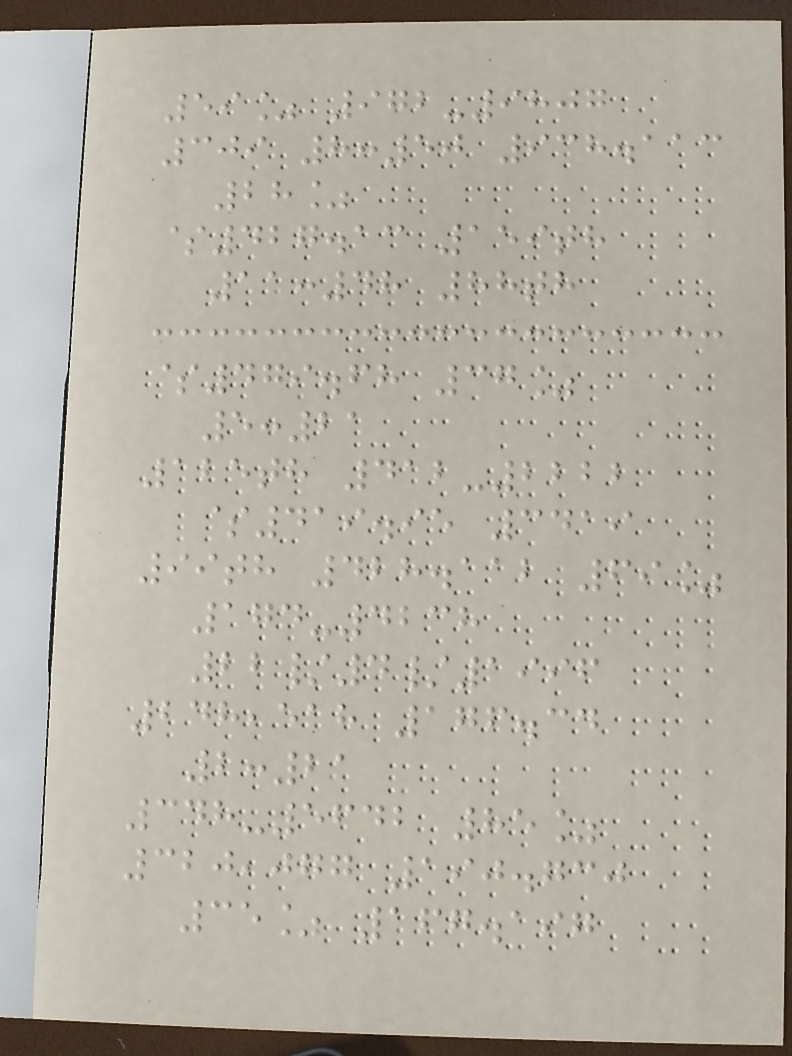59% 972-9807
309 8:50 938.113
28%
$427.13 159th
11:48 88th
$479.68 37%
5:21
125th 412-2222
$419.95 3419
99th 428.112 69%
174-4238
22/4/1996
248,518 176.34
2:21
348-5642 85%
320,077 190.730
35% 167.197
